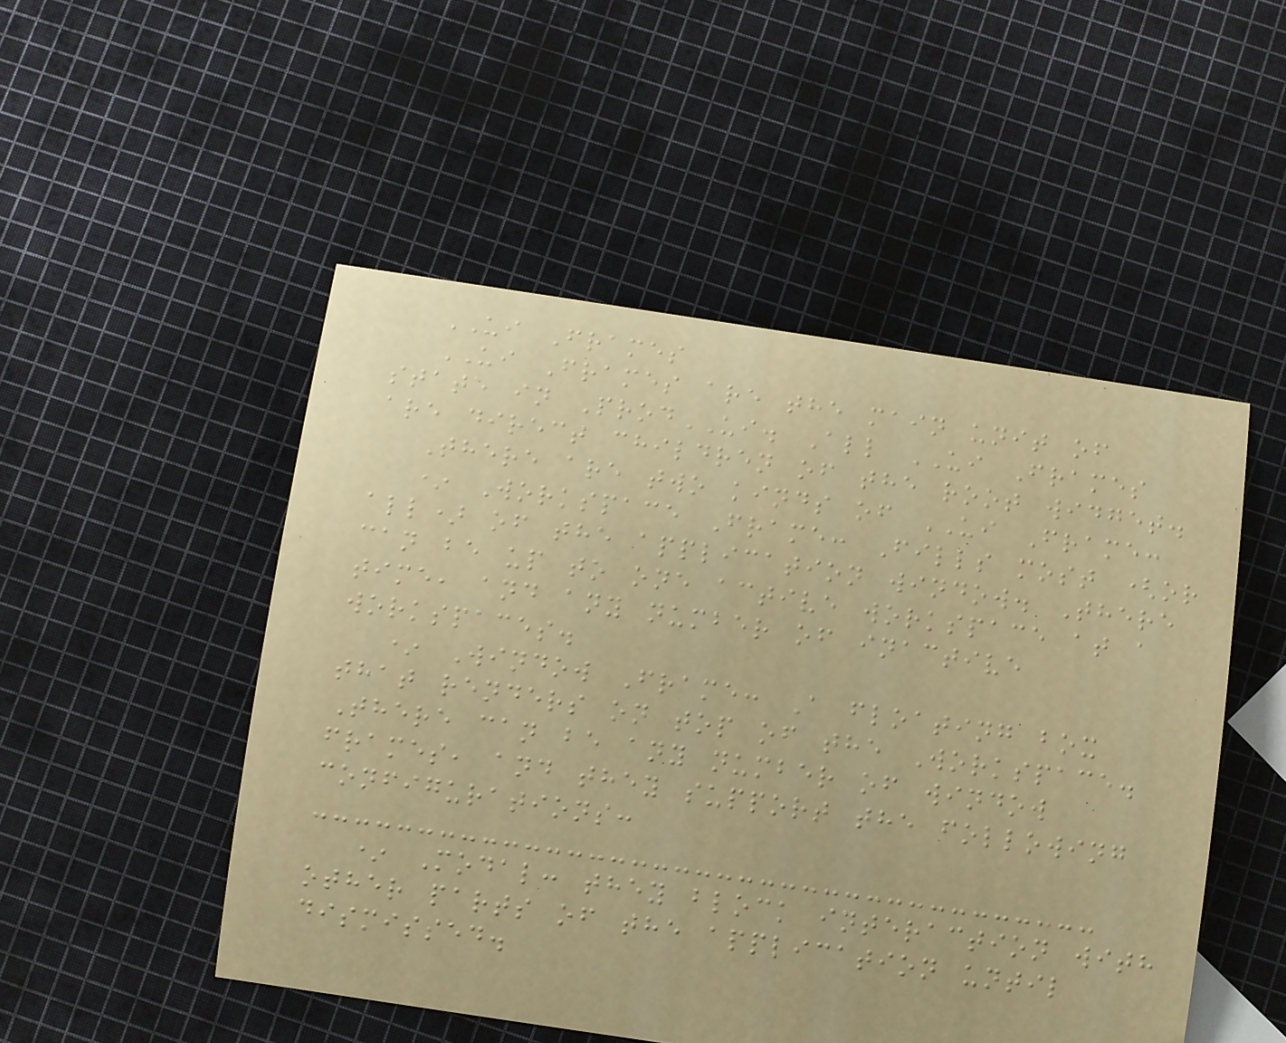UI Frames
UI Frames are the main unit of
state in ProdUI. All UI Frames
are direct children of the root widget.
There are two kinds of UI Frame:
* Workspace Frame: Fills most (or
all) of the application window. There
can be up to one active workspace at a
time, and any number of inactive
workspaces.
* Window Frame: A floating box
that renders on top of the Workspace.
There can be any number of window
frames, and they support the following
configurations:
* Modal: they block interaction with
other parts of the application until
dismissed.
